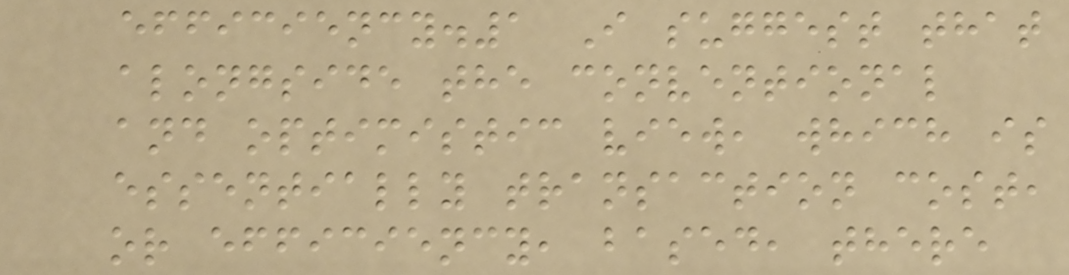efficiency.1 I suggest that
alongside the conventional
and optimistic view, which is
essentially transaction cost,
or efficiency, based, there
